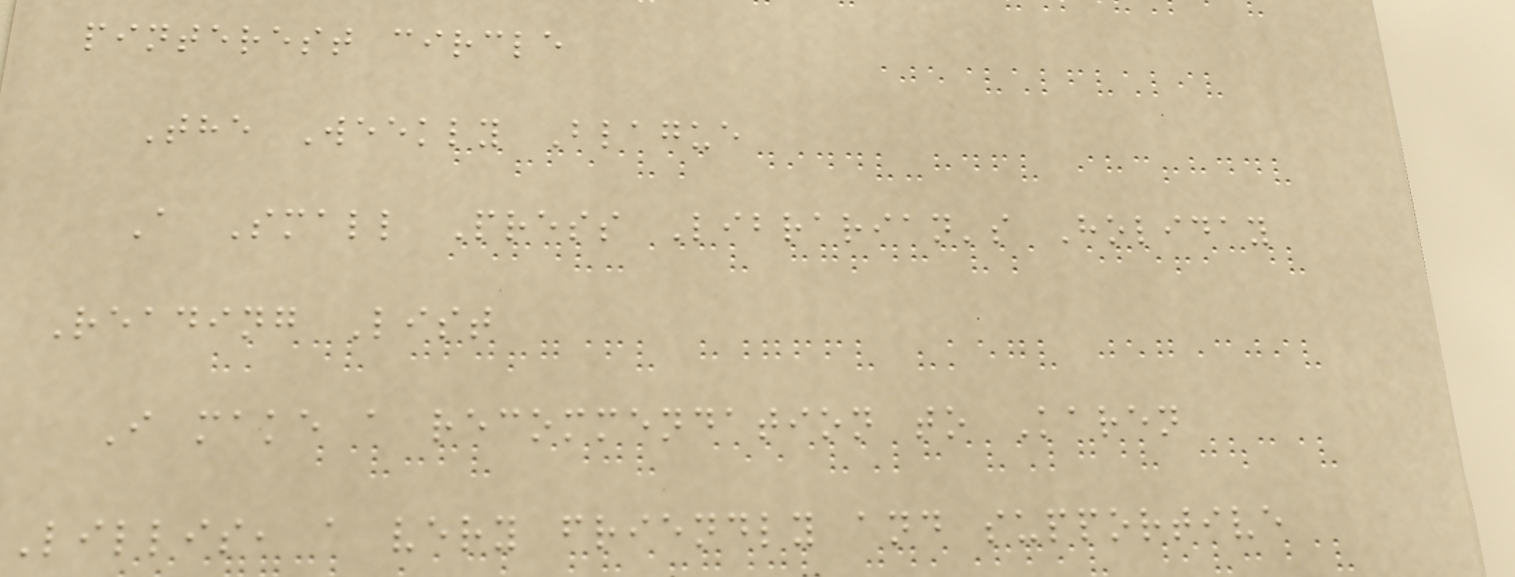pinterest circle
The Weekly Blague
A Small Press Librarian's Holiday
Reading List
I make a recommendation to Karen
Lillis, a very friendly and supportive
